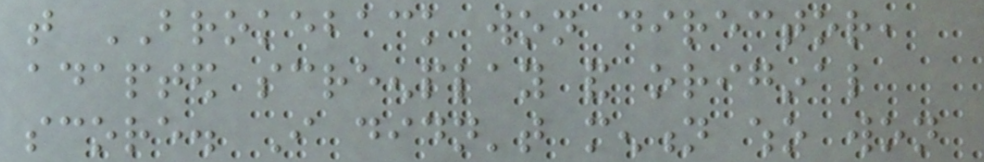that BROKEBACK won director,
adapted screenplay and original
score. I didn't mention who won
